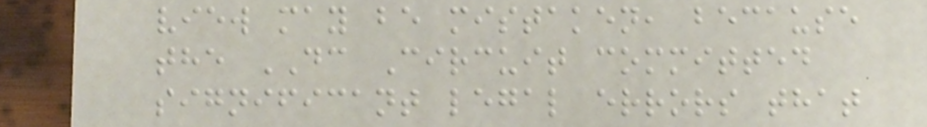view may be mistaken, because
the DC Circuit committed
significant legal errors that
